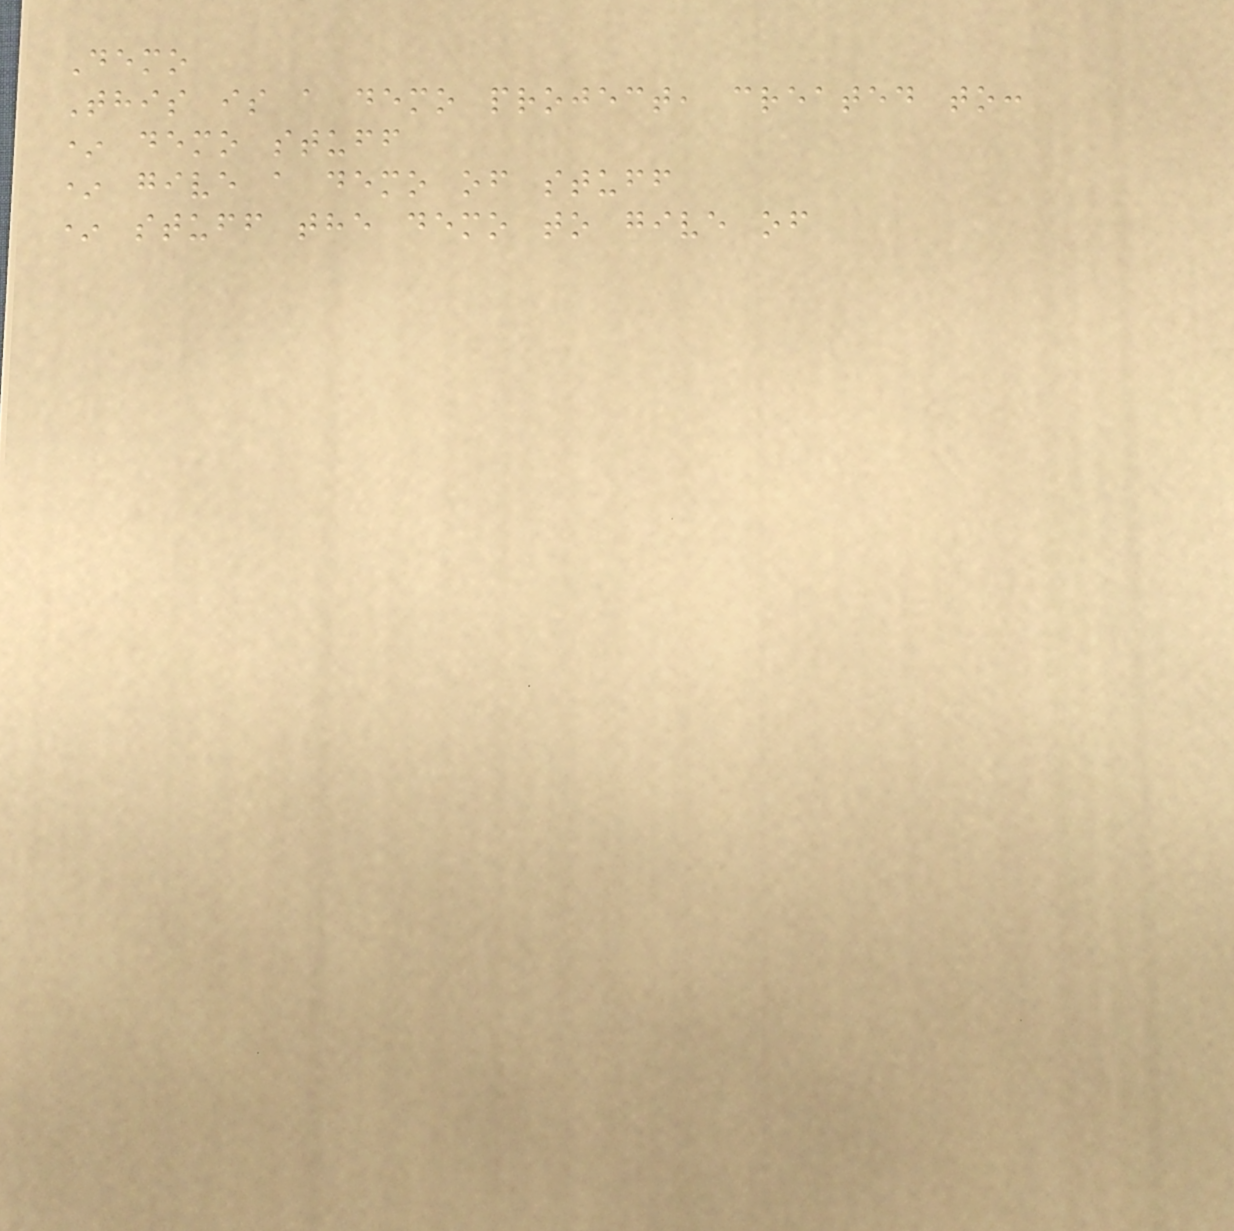Demo
This is a demo project, created to:
* demo stuff
* give a demo of stuff
* stuff the demo to give of
